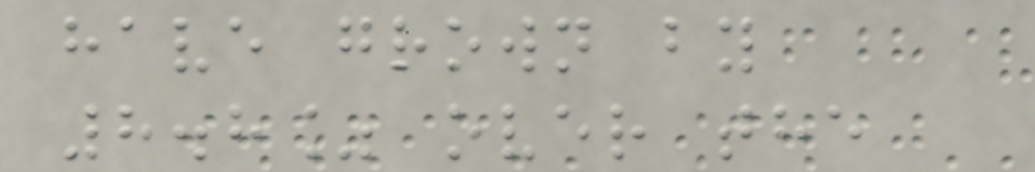have grown by
8.8% over the
